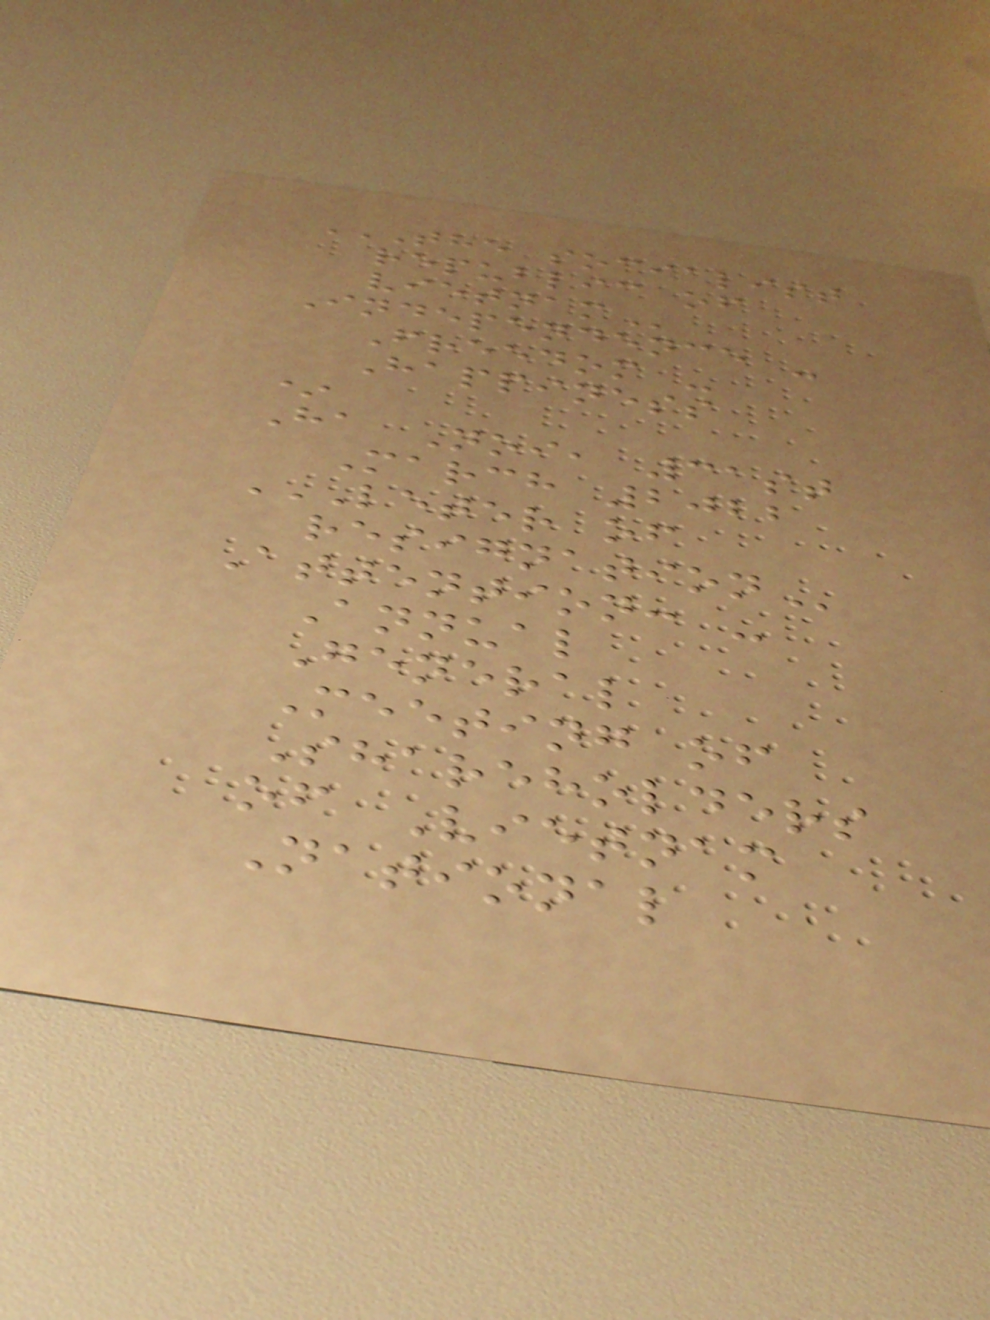THE SOCIALIST
REPUBLIC OF
VIETNAM
Independence -
Freedom -
Happiness
*
Ha Noi, 31st
March 2022
LETER OF
RESIGNATION
Attention: -
Annual
General
Meeting of
Shareholders
of Vietnam
National
